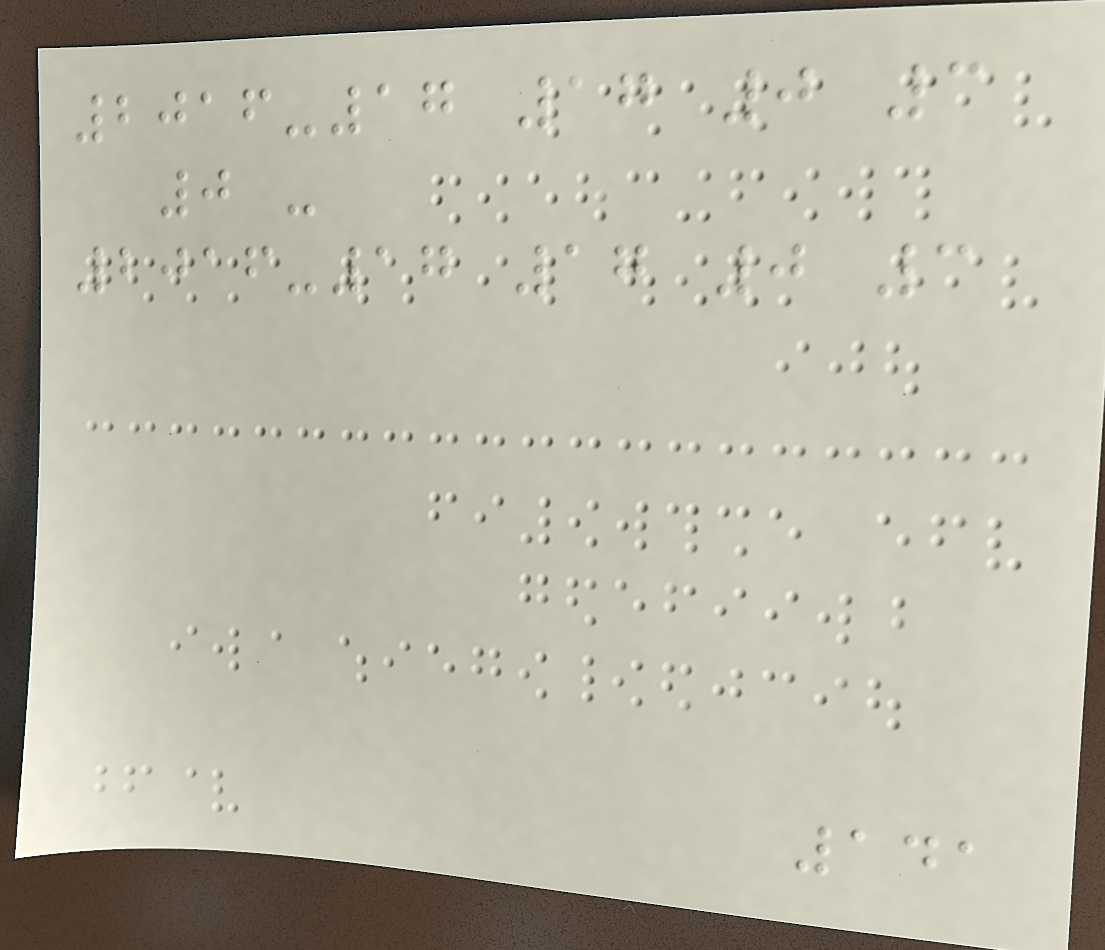2016-17 17 0 3
0 -
2016-17 17 0 3
141
